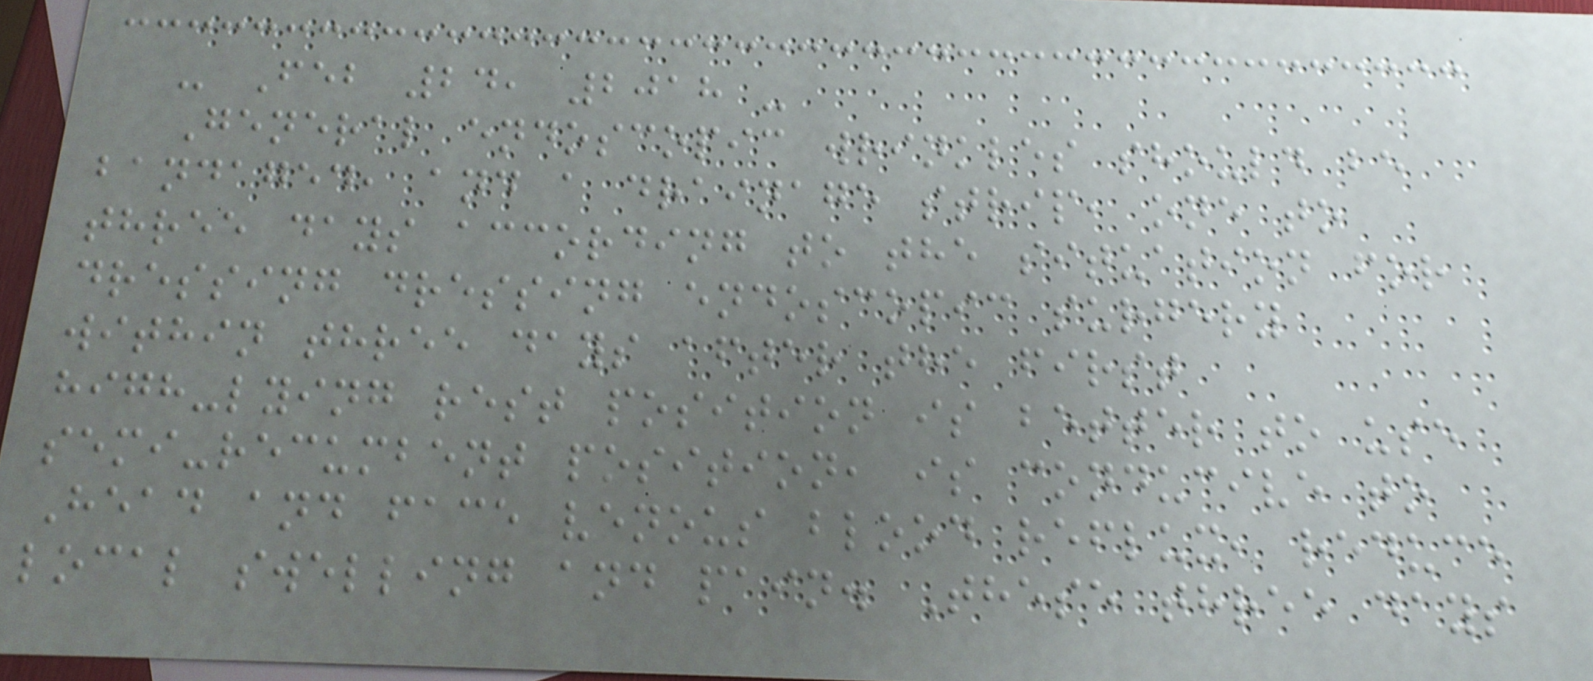- Feb 24, 2018 -
General endoscopic wrinkles should be
bandaged, and a drainage strip, one to
three days according to the situation for
dressing dressing endoscopic surgery
within three days after the first
high-lying rest position is better to use
semi-recumbent position, is conducive to
Head and face venous blood reflux, reduce
local swelling and pain. These three days
